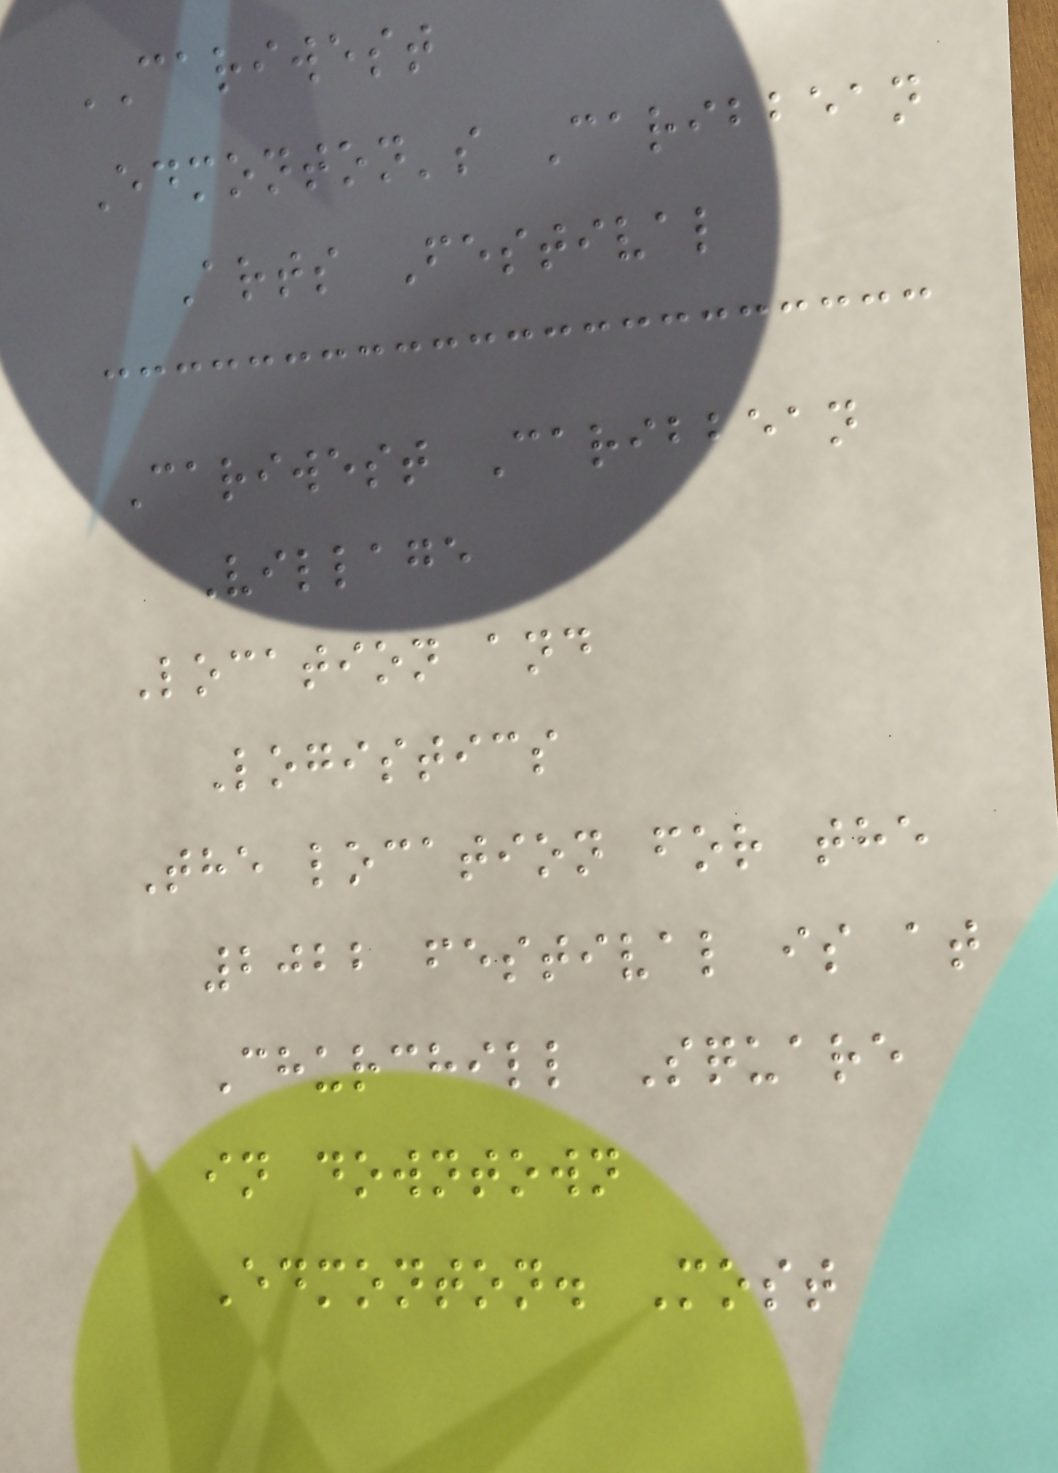CARIWEST
Edmonton's Caribbean
Arts Festival
Cariwest Caribbean
Village
Location and
Logistics
The location for the
2022 festival is at
Churchill Square
in downtown
Edmonton. Most
